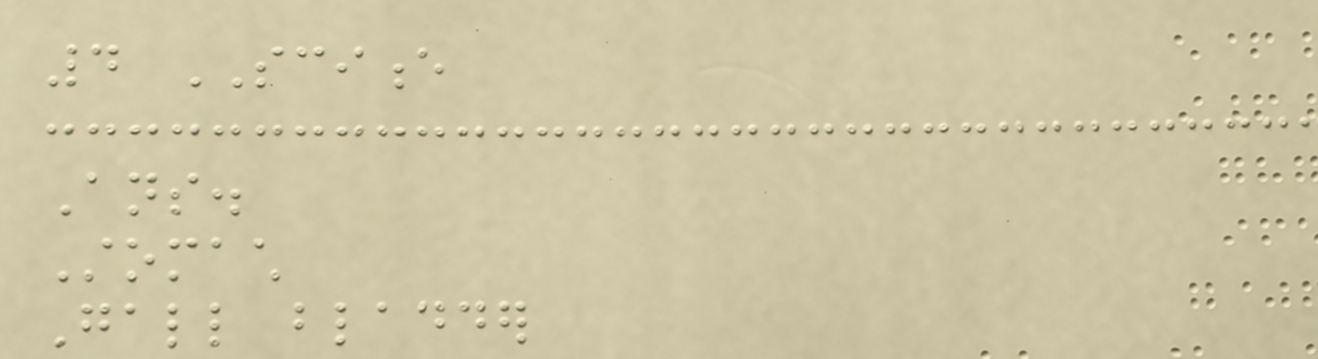4 SCIENCE
Ans.
Stomach
Gall bladder
